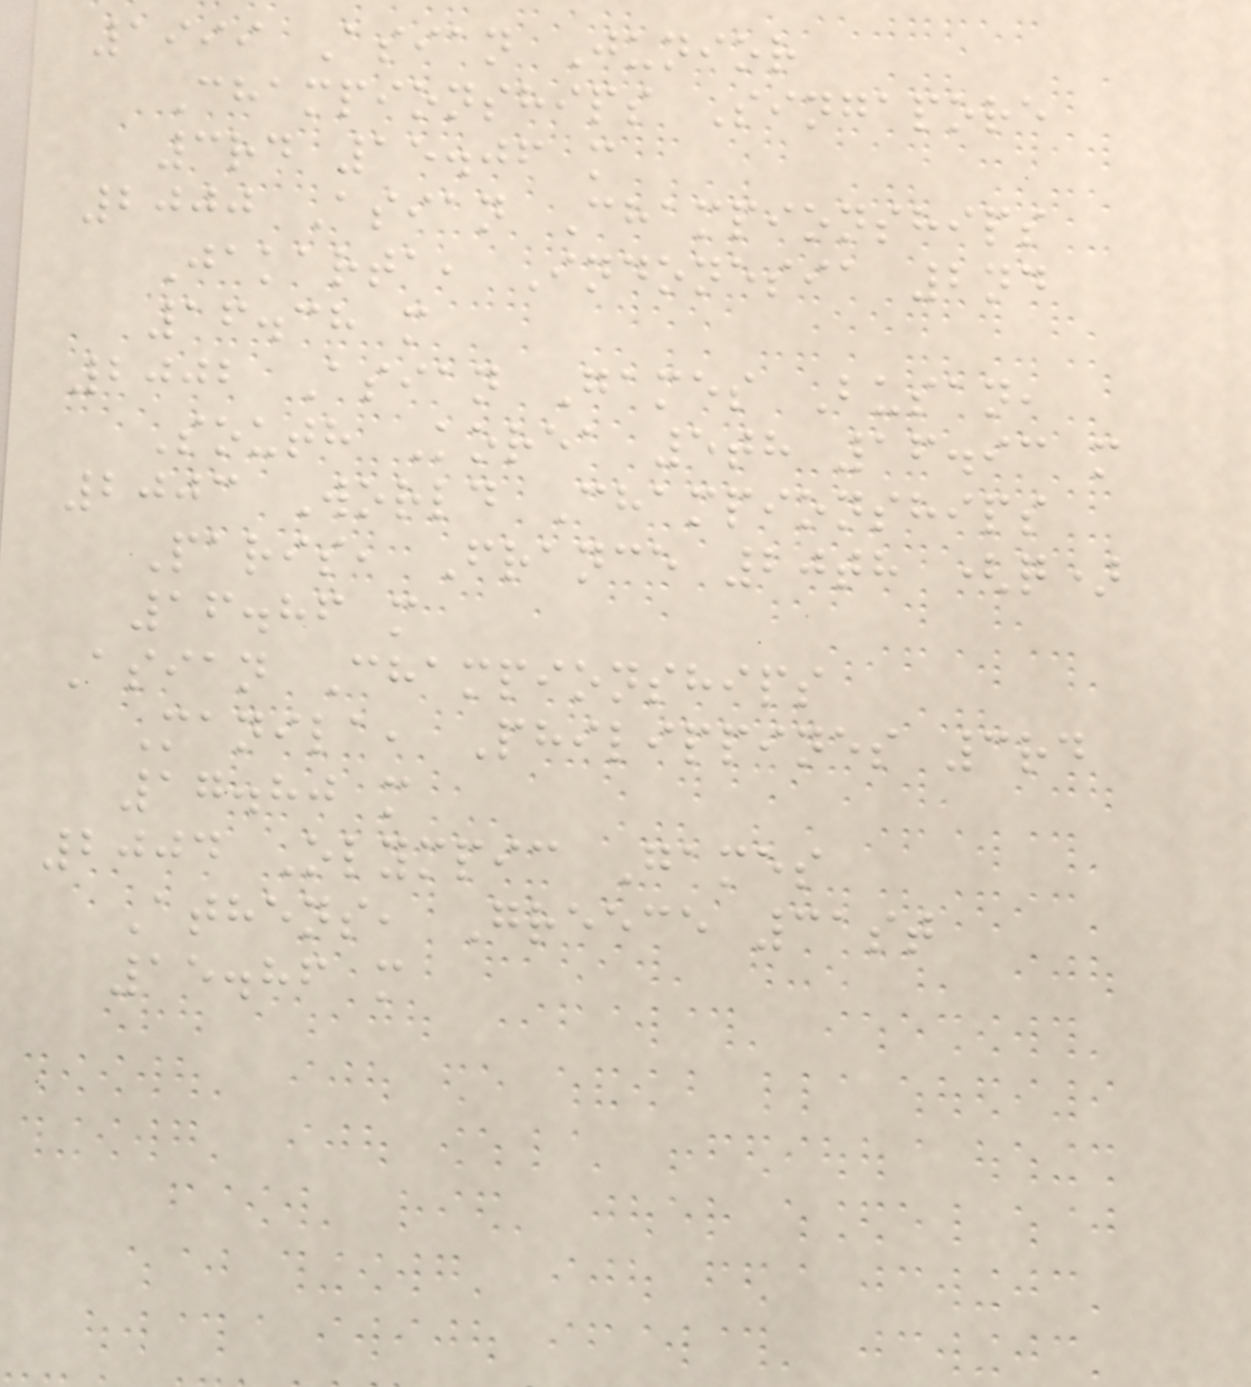1999 Asian Junior
Championships Singapore
3rd 15.06 m
2000 Asian Championships
Jakarta, Indonesia 2nd
16.38 m
2002 Asian Games Busan,
South Korea 5th 16.93 m
2003 World Championships
Paris, France 20th (q)
16.86 m
Asian Championships
Manila, Philippines 3rd
17.80 m
2004 Olympic Games
Athens, Greece 31st
15.86 m
